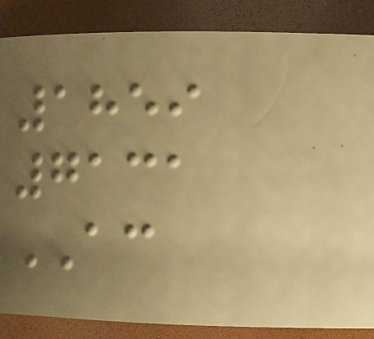1859
7131
AC
